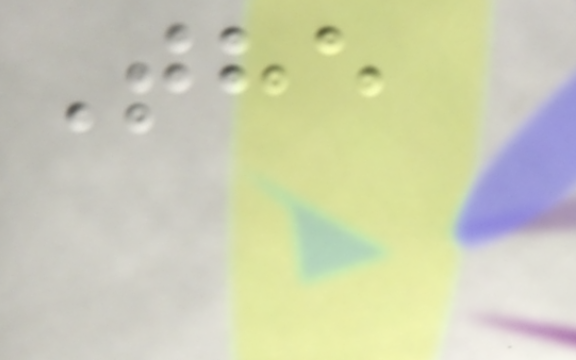The
